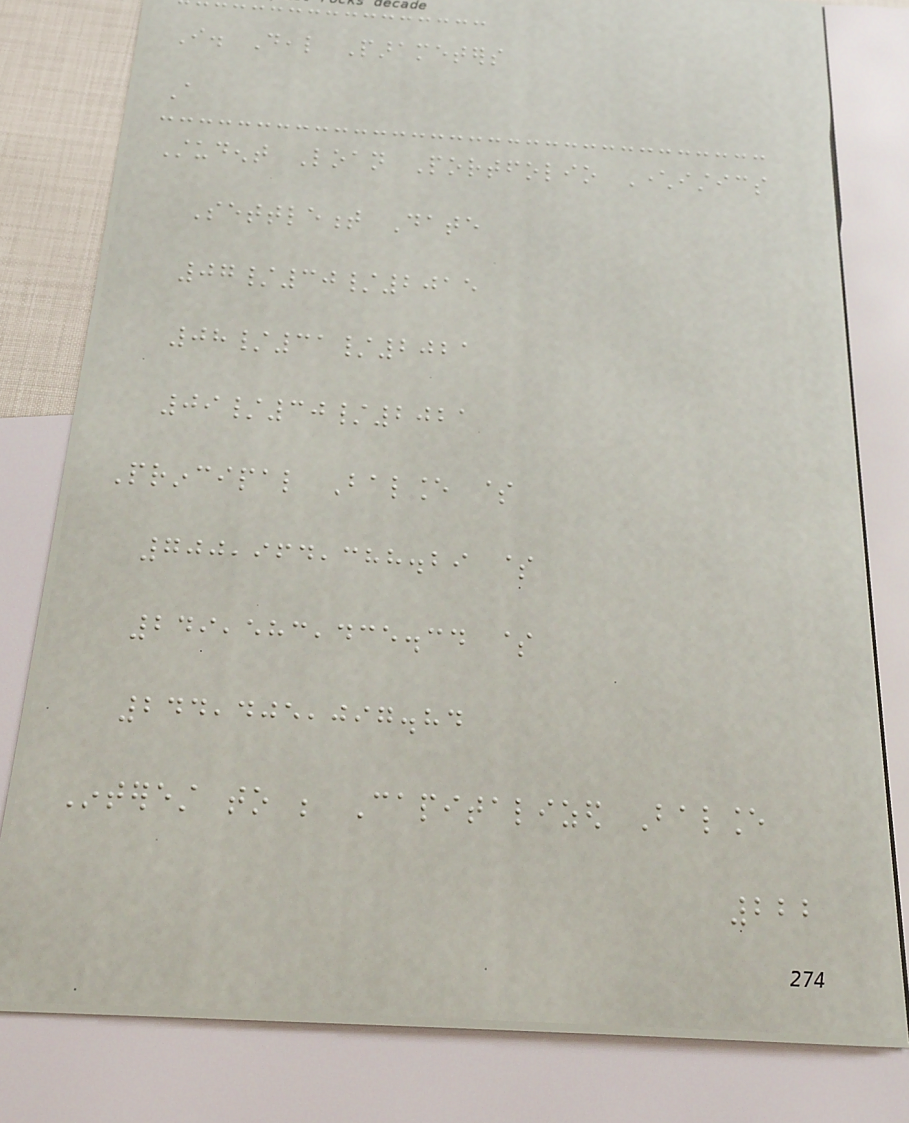I. Deal Parameters
A
Student Loan Portfolio Characteristics
Settlement Date
07/30/2015
08/31/2021
09/30/2021
Principal Balance $
700,964,388.29 $
249,583,435.34 $
244,405,097.84
Interest to be Capitalized Balance
222
